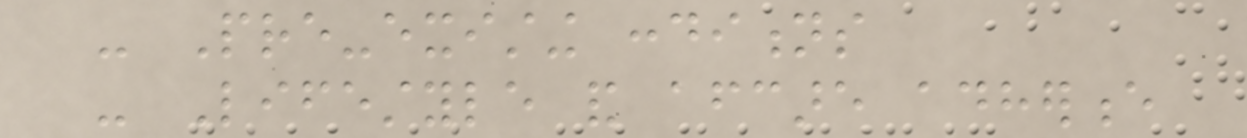- Pre-existing conditions
- Lifestyle and aftercare adherence
